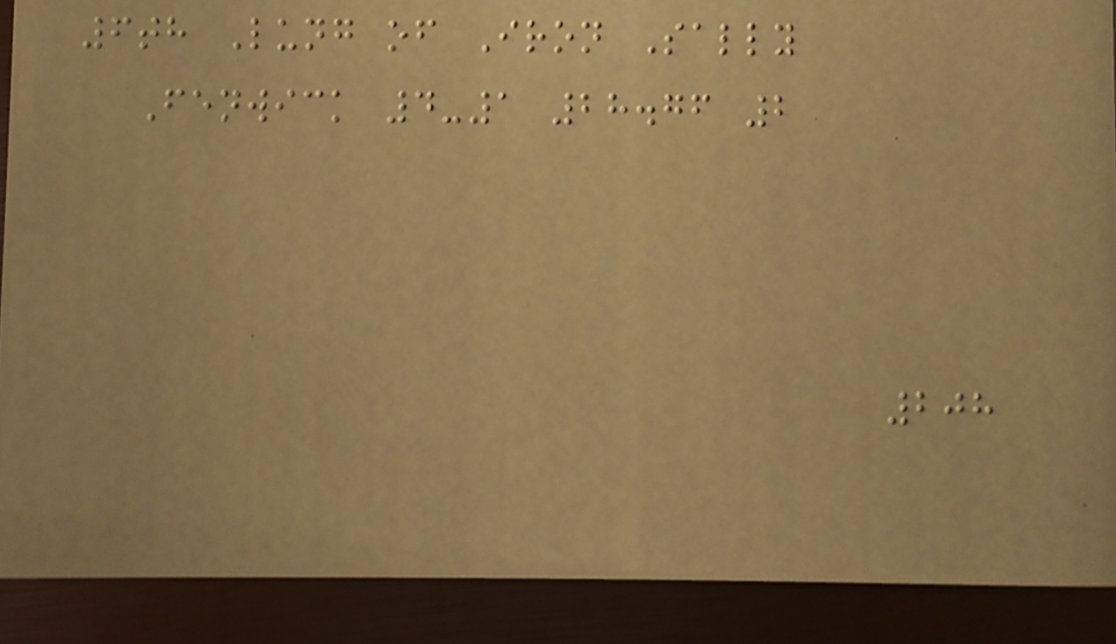6th Lung of Iron Sally
Fenwick 4-1 28.76 2
208
